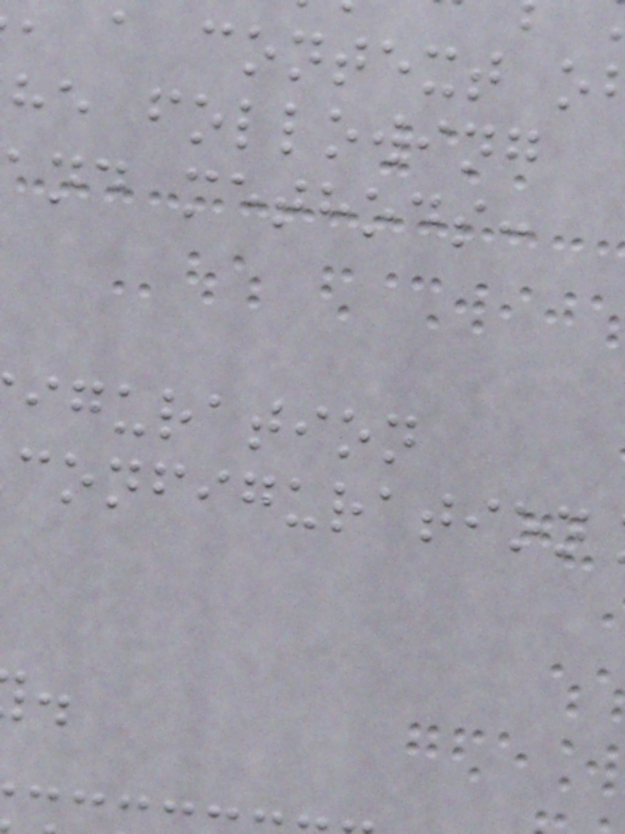a context o
he following
and methods:
iguration
